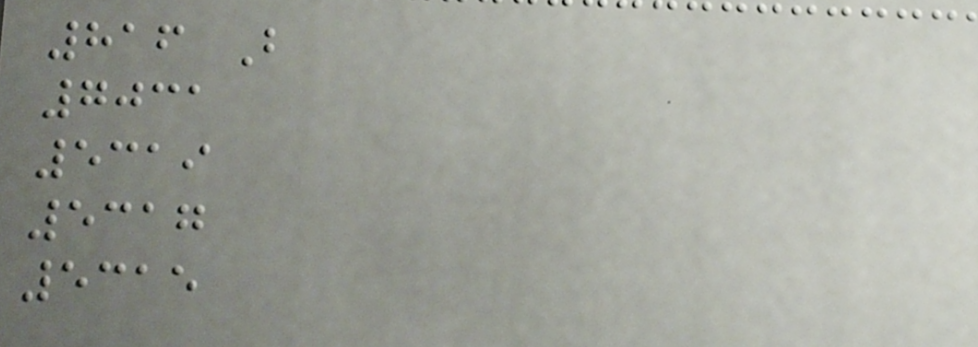816 B
7031
5319
5317
5315
